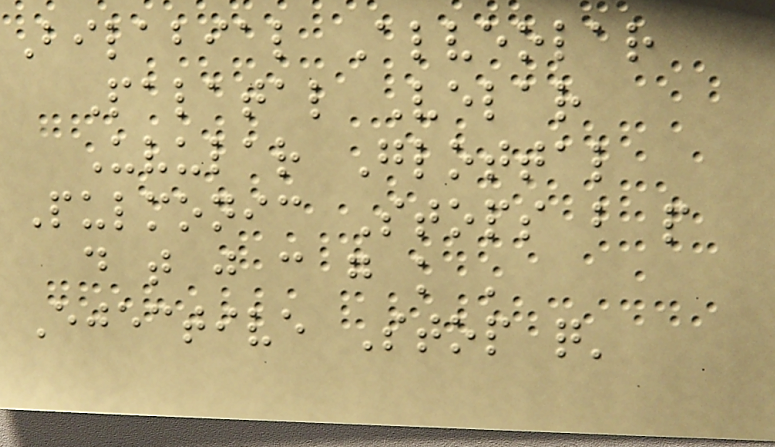Bilabial Alveolar
Palatal Velar
Uvular Glottal
Pulmonic Stops b p
d t j c g k '
Ejective Stop q'
